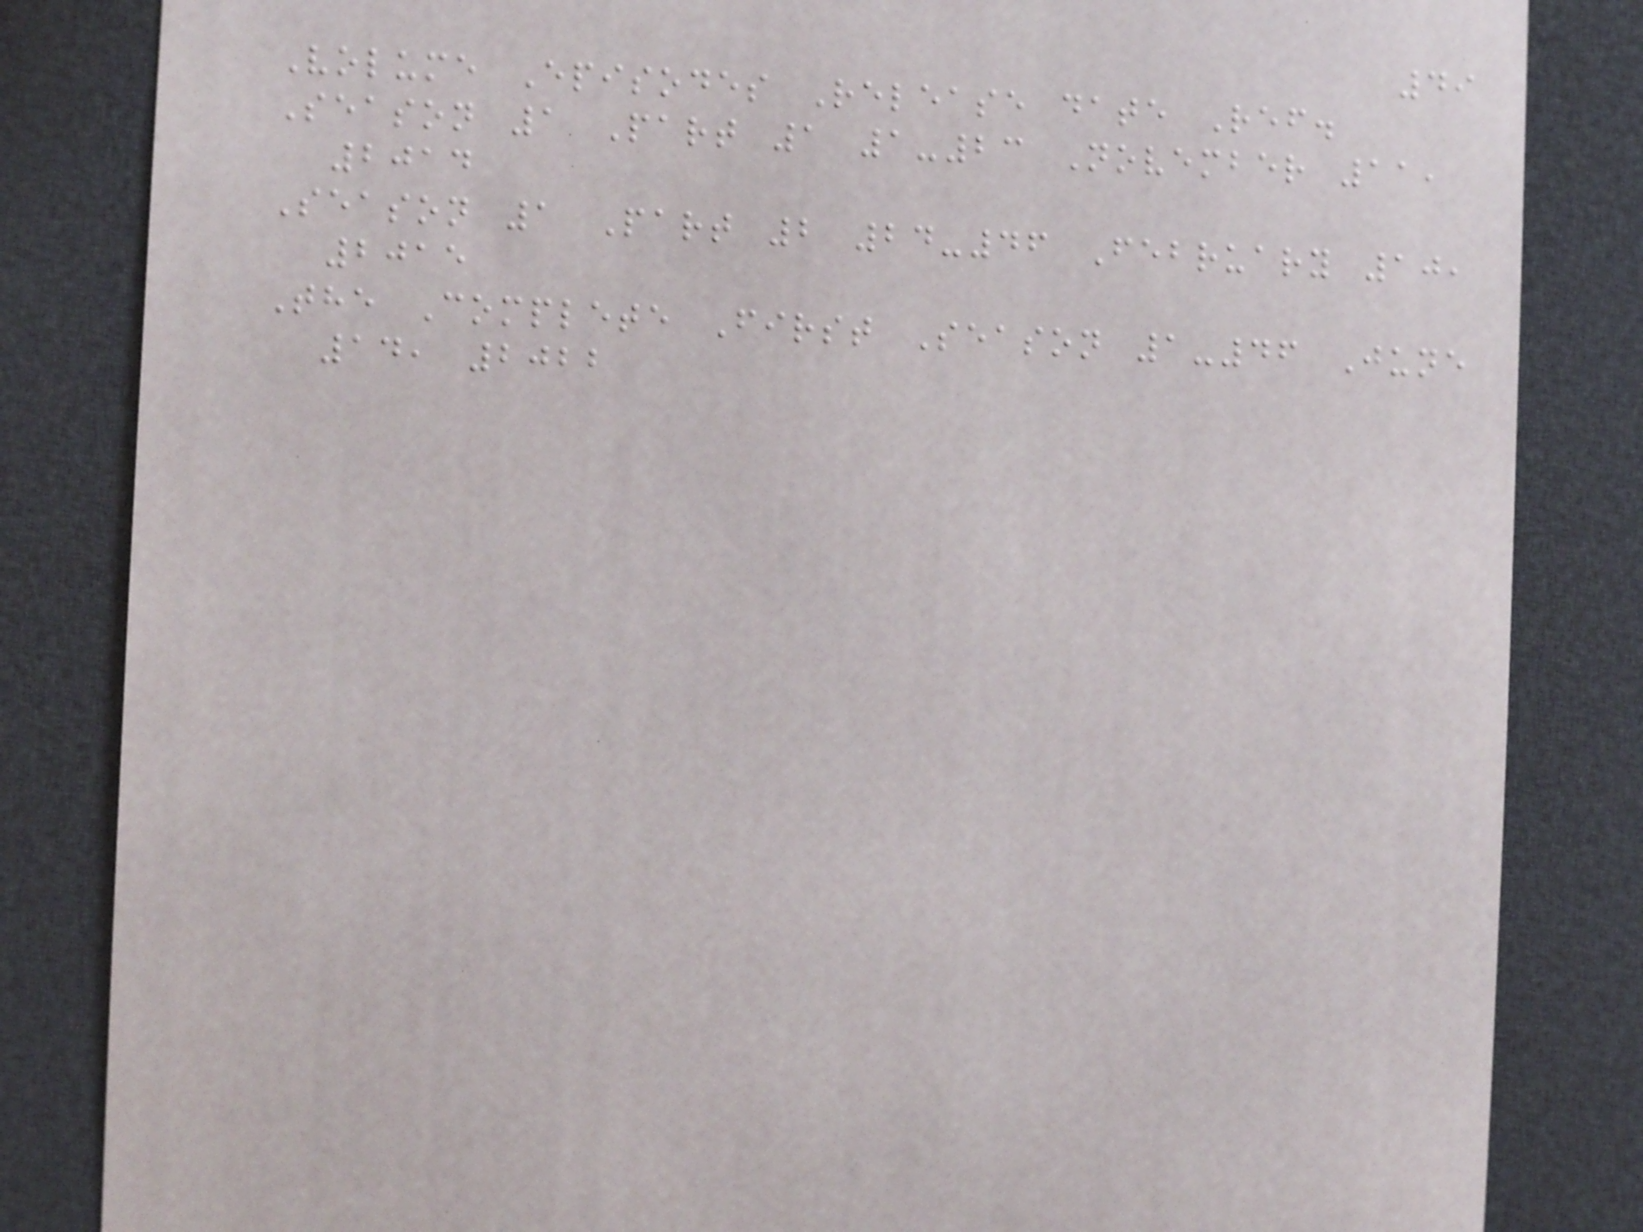49
Volume Episodes Release date Ref.
Season 1 Part 1 1-23 November 11,
2014
Season 1 Part 2 24-46 February 10,
2015
The Complete First Season 1-46 June
14, 2022
